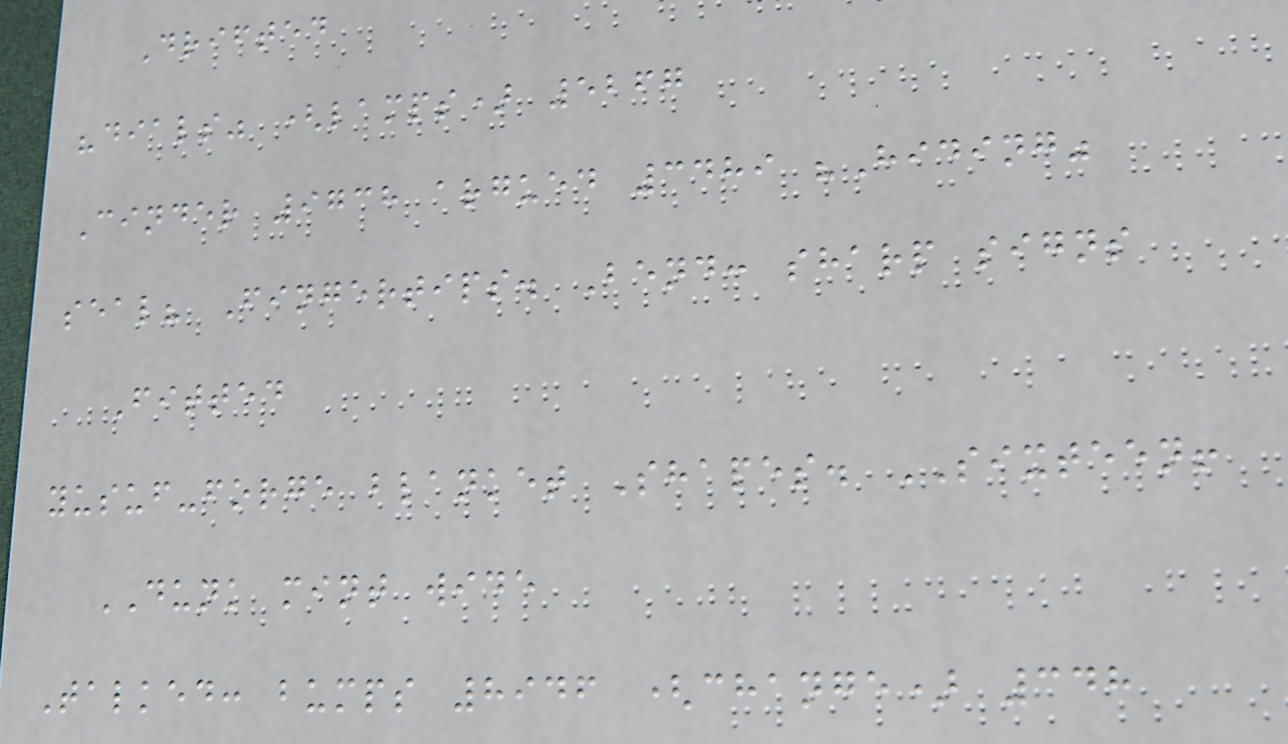Drifted
"dials" (lamps) 5267
Cinder 9738 argued 3489 "Hiding"
seal? Fingertips. Bend: sharp signs
Fitted
yusuf-forge blanket Shapes. SIXTEEN!
DUNK mint wide
Talked: bumps 8946 (change) 348
